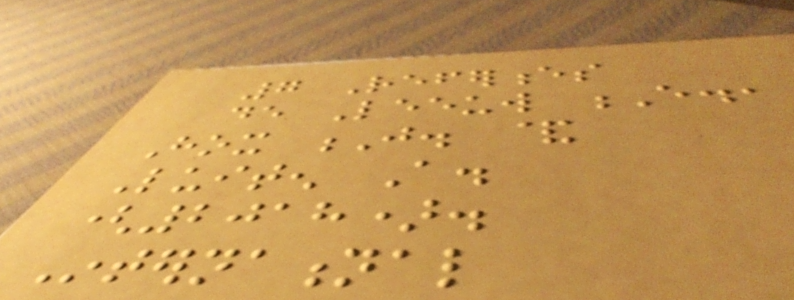7 References
de Leeuw E.,
Hox J. &
Luiten A.
(2018).
International
